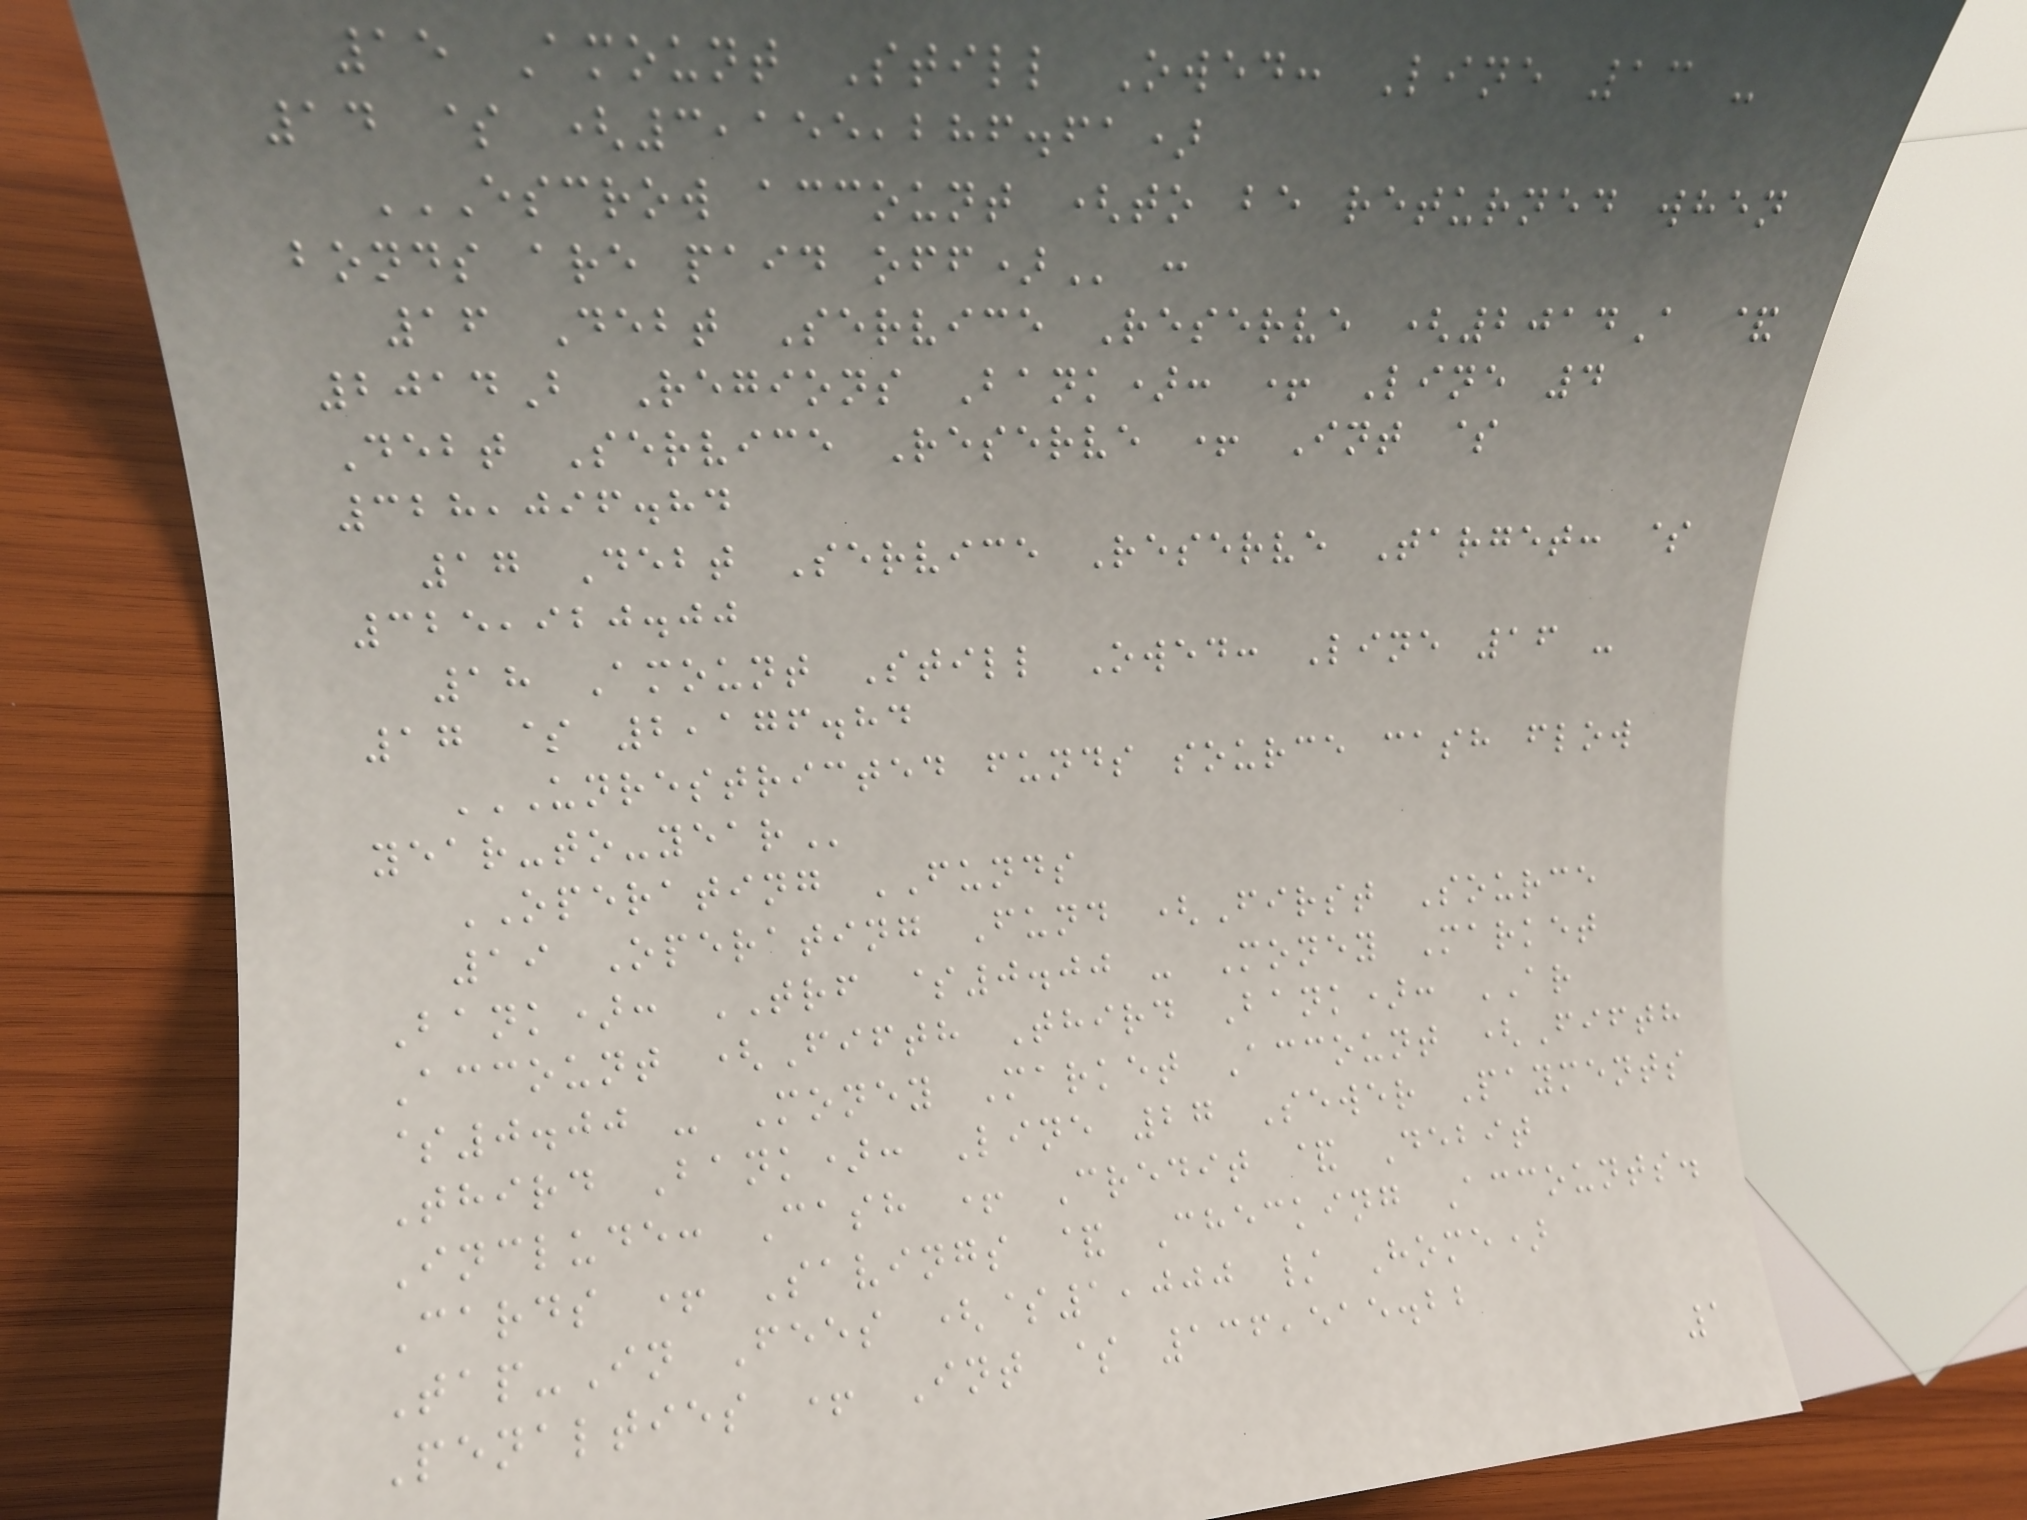15 Amount Still Owed: Line 13 -
14 $ (3,155,286.61)
ESCROW ACCOUNT (TO BE RETURNED WHEN
BONDS ARE PAID OFF) :
16 Debt Service Reserve (2014A &
2014B Regions Bank): + Line 4
Debt Service Reserve + Int $
328,096.84
17 Debt Service Reserve Target: $
325,920.00
18 Amount Still Owed: Line 16 -
17 $ 2,176.84
UNRESTRICTED FUNDS SOURCE CASH FLOW
YEAR-TO-YEAR
OPERATING FUNDS
19 Operating Fund (First Source
Bank): TRF $0.00 - Money Market
Account (Fifth Third Bank): AR
$0.00 - Money Market Account (Fifth
Third Bank): Line 27 Sewer Payments
Include: Cash + Credit & Debit
Cards + Savings & Checking Accounts.
Tap-In Fees ($1,000 / Home)
Penalties + Int $ 136,515.22
1
